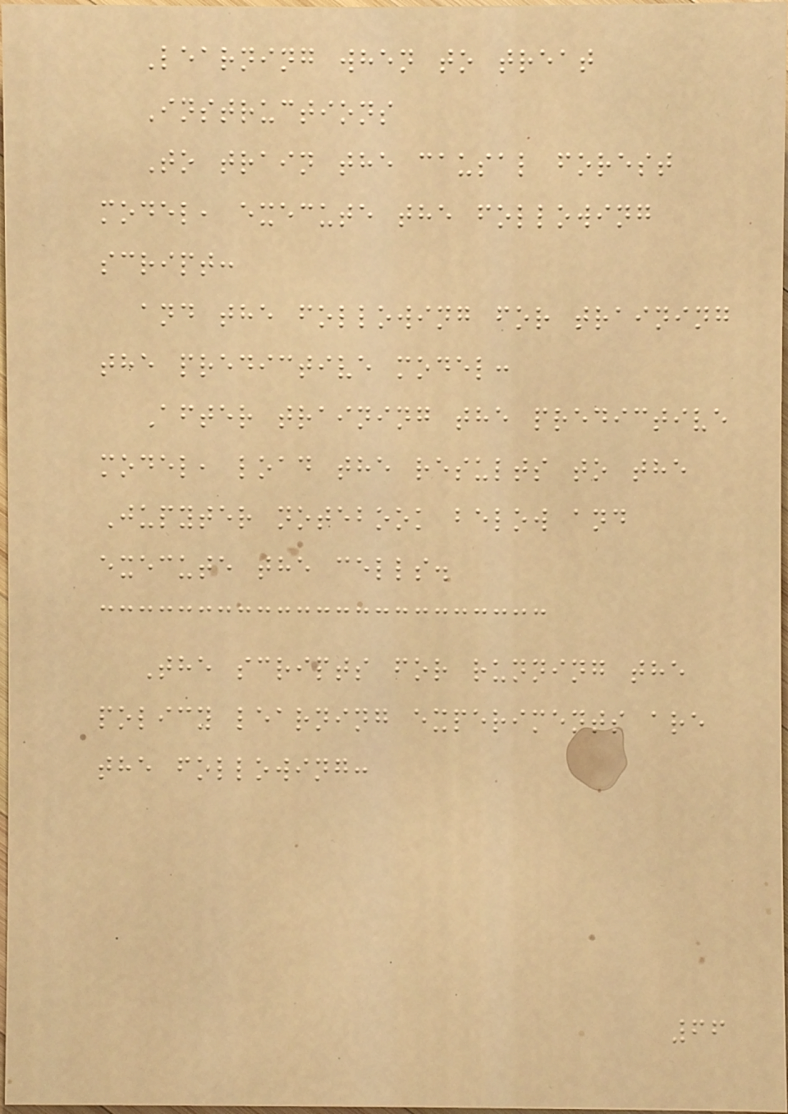Learning when to treat
Instructions
To train the causal forest
model, execute the following
script:
and the following for training
the predictive model:
After training the predictive
model, load the results to the
Jupyter notebook below and
execute the cells.
The scripts for running the
policy learning experiments are
the following:
66
